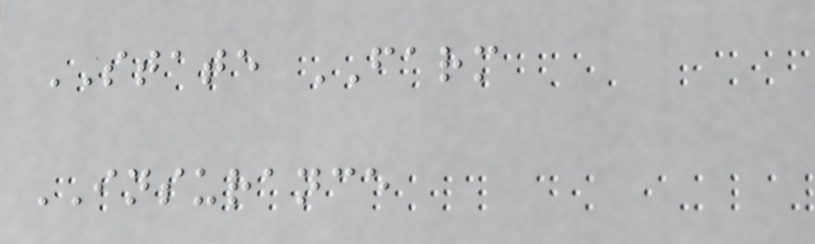STATE FARM
INSURANCE
